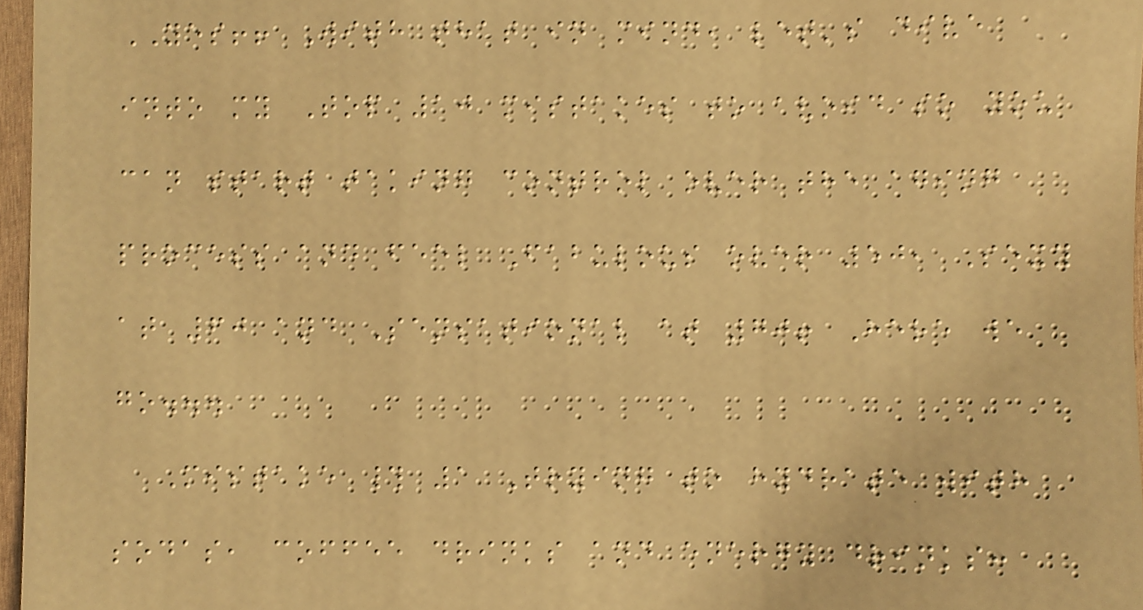YES!! With that in mind, let's dive
into my Top 10 mistakes to avoid so you
can start taking control over the aging
process and feel Fabulous over 50, Sexy
at 60 and Sensational at 70! Here we
go...
Mistake # 1 Trying to hydrate with
sodas, coffee drinks and energy drinks:
